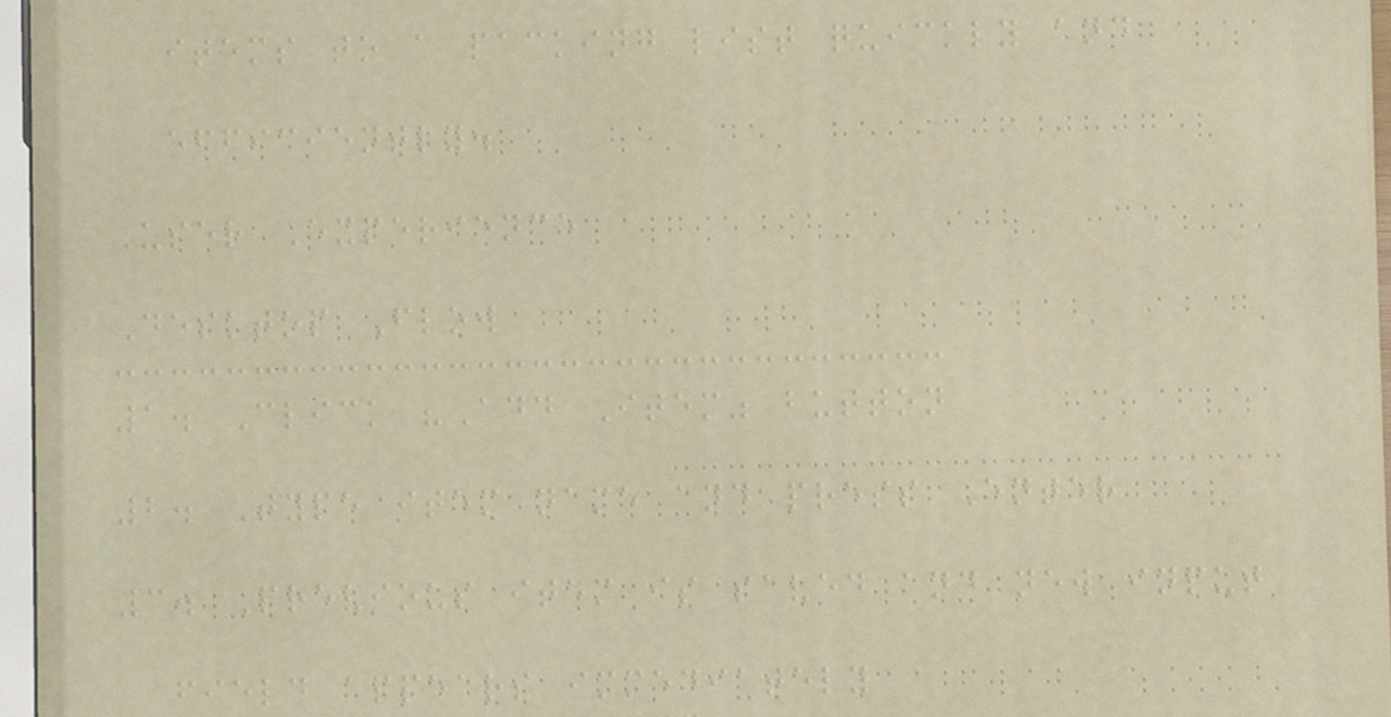items to a packing list quickly and
efficiently.
User Experience
Desktop Flow
1. Click "Add Item" button
2. Type item name and press Enter
3. Previous item is saved and new input
field appears immediately
